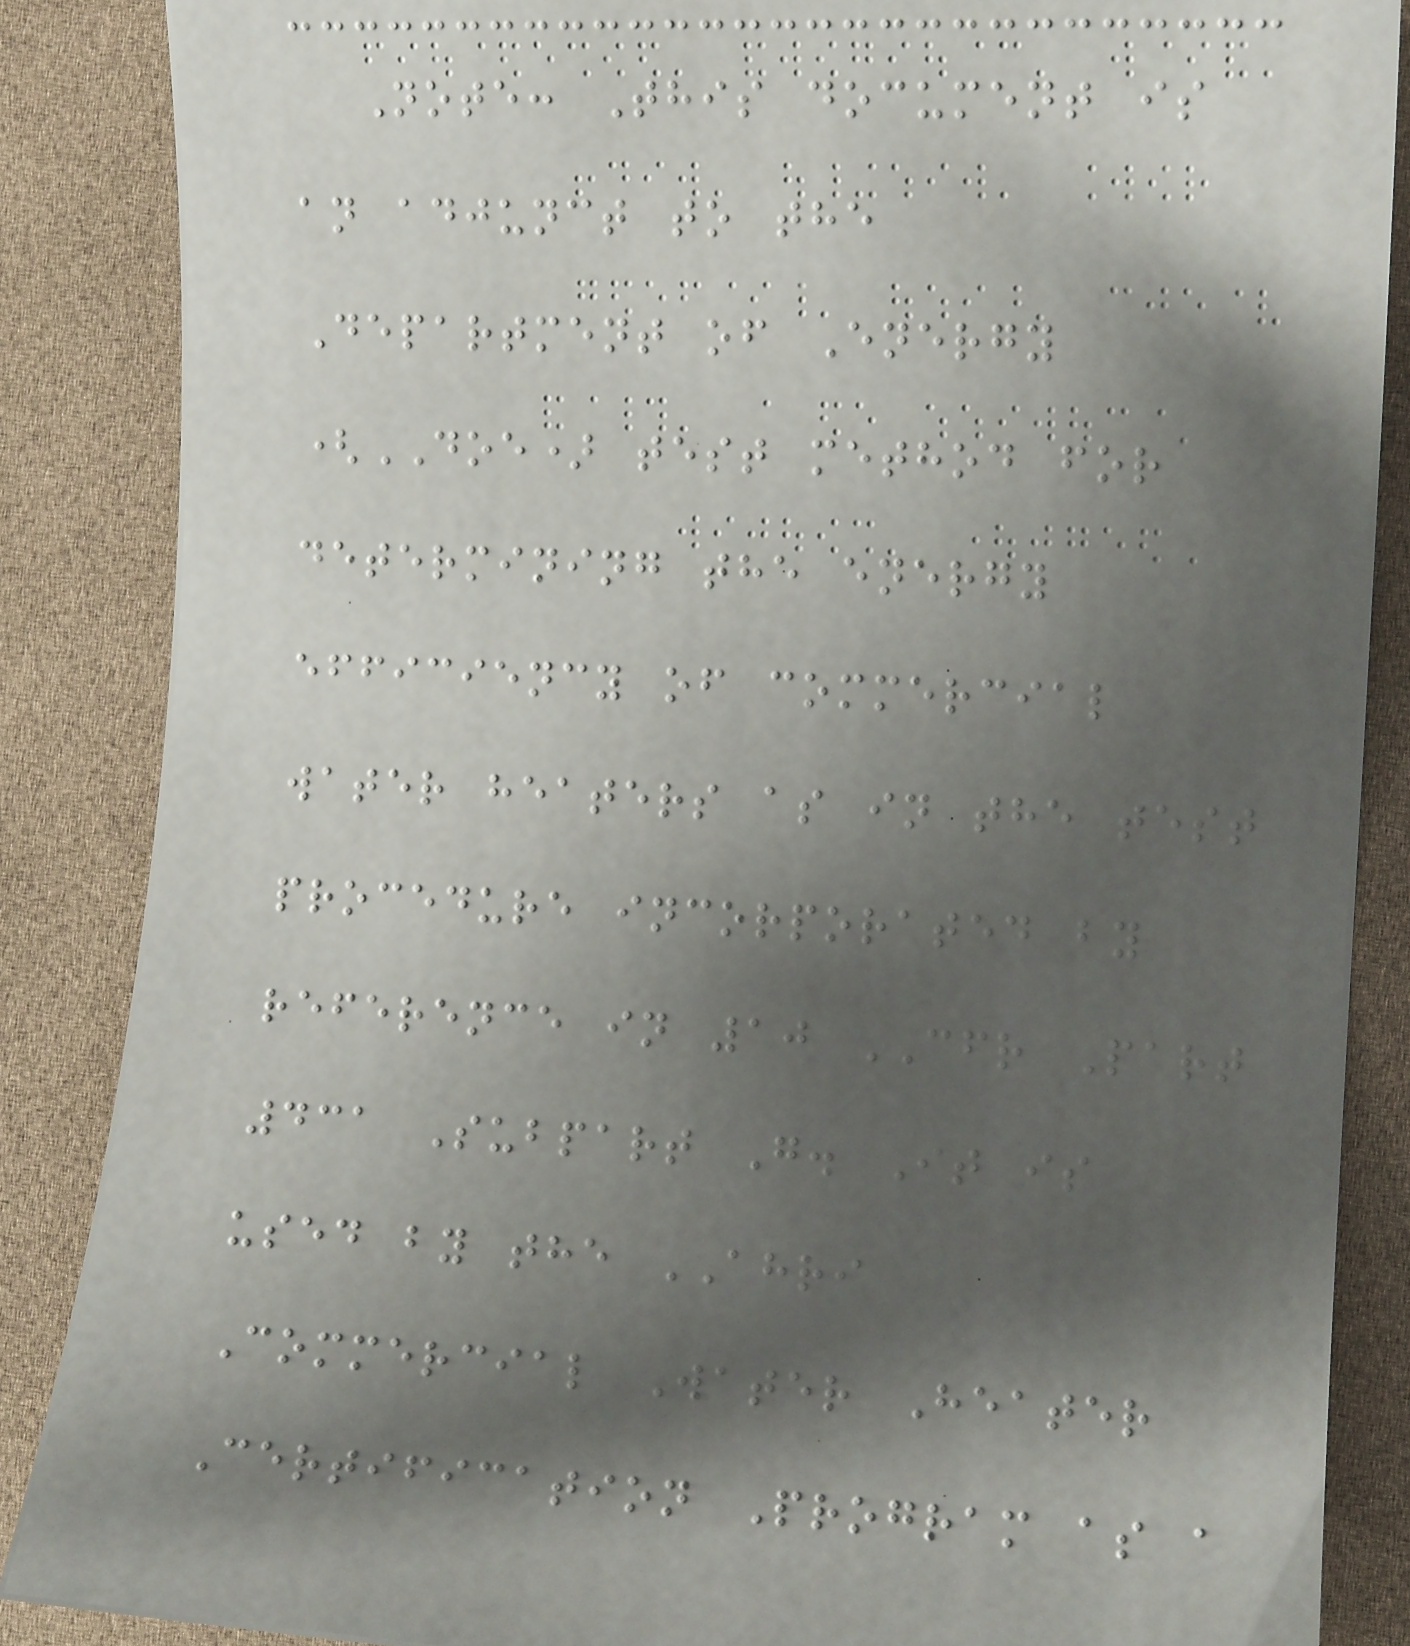Note: This document is
an adjunct to the
Department of Energy
(DOE) test method for
determining the energy
efficiency of commercial
water heaters as in the test
procedure incorporated by
reference in 10 CFR Part
431 Subpart G. It is
used by the AHRI
Commercial Water Heater
Certification Program as a
